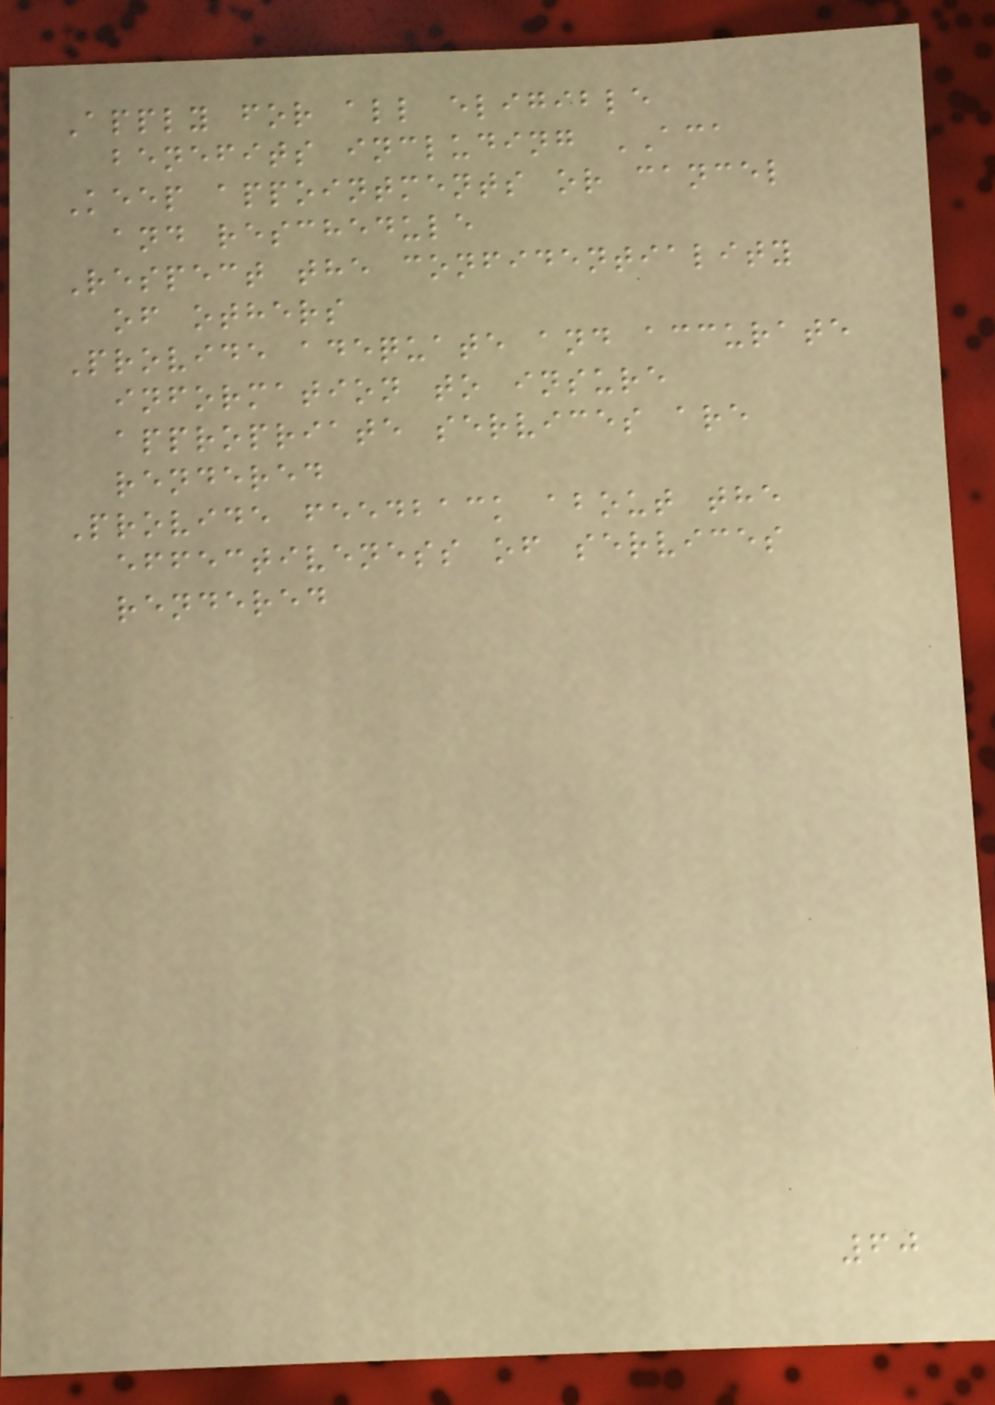Apply for all eligible
benefits including ACA
Keep appointments or cancel
and reschedule
Respect the confidentiality
of others
Provide adequate and accurate
information to insure
appropriate services are
rendered
Provide feedback about the
effectiveness of services
rendered
60
